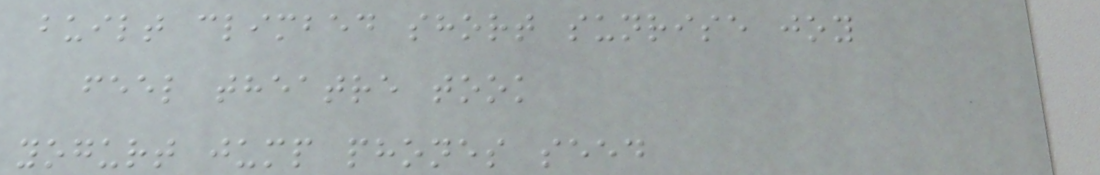built climbed short sunrise joy
feel theatre took
yogurt jump phones seed
